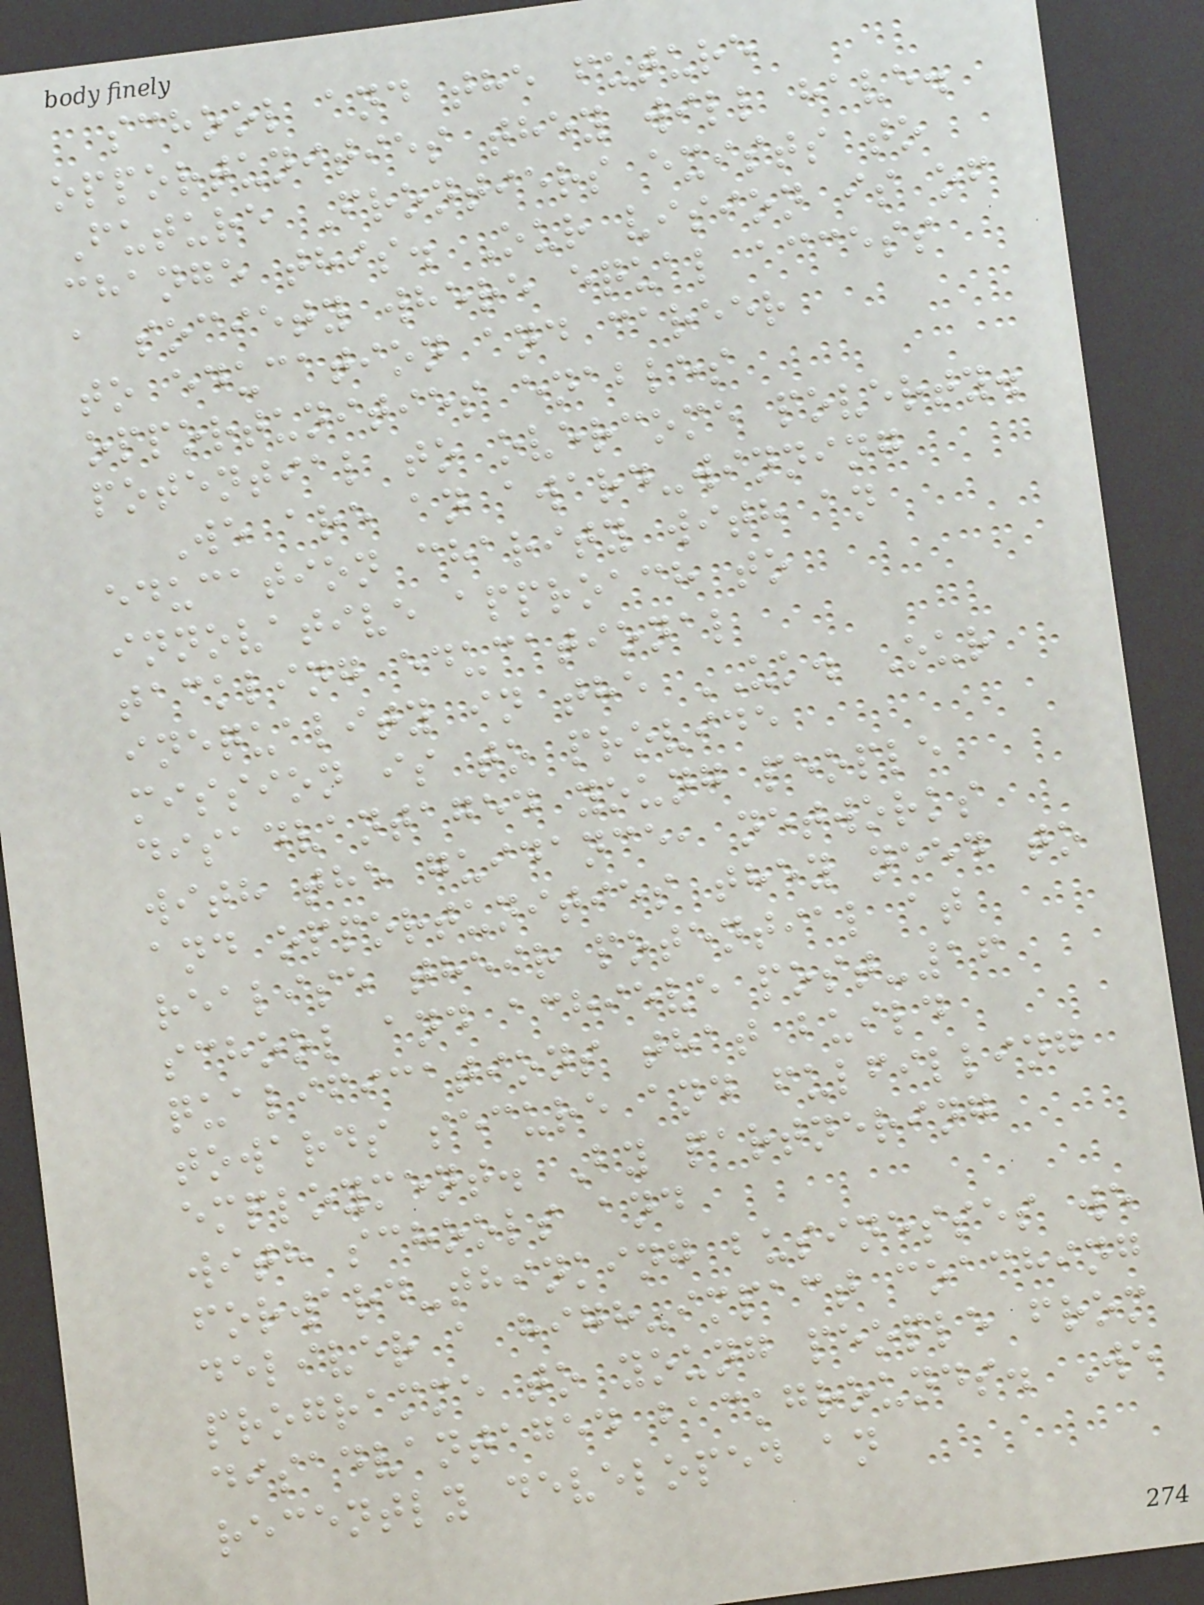school and the future
opportunities they will have.
Future Frontiers exists to
change this. Our vision is of
a society where equal access
to education and career
opportunities enables
potential to overcome poverty.
We are an award-winning
education charity with an
innovative approach to
tackling educational
inequality in the UK. Our
mission is to provide
disadvantaged young people
with the guidance, networks
and opportunities they need to
realise their potential at
school and achieve post-16
qualifications that build
towards secure and fulfilling
employment. By partnering
with schools and
forward-thinking businesses we
deliver a high-impact coaching
programme to young people from
disadvantaged backgrounds. We
recently developed an
